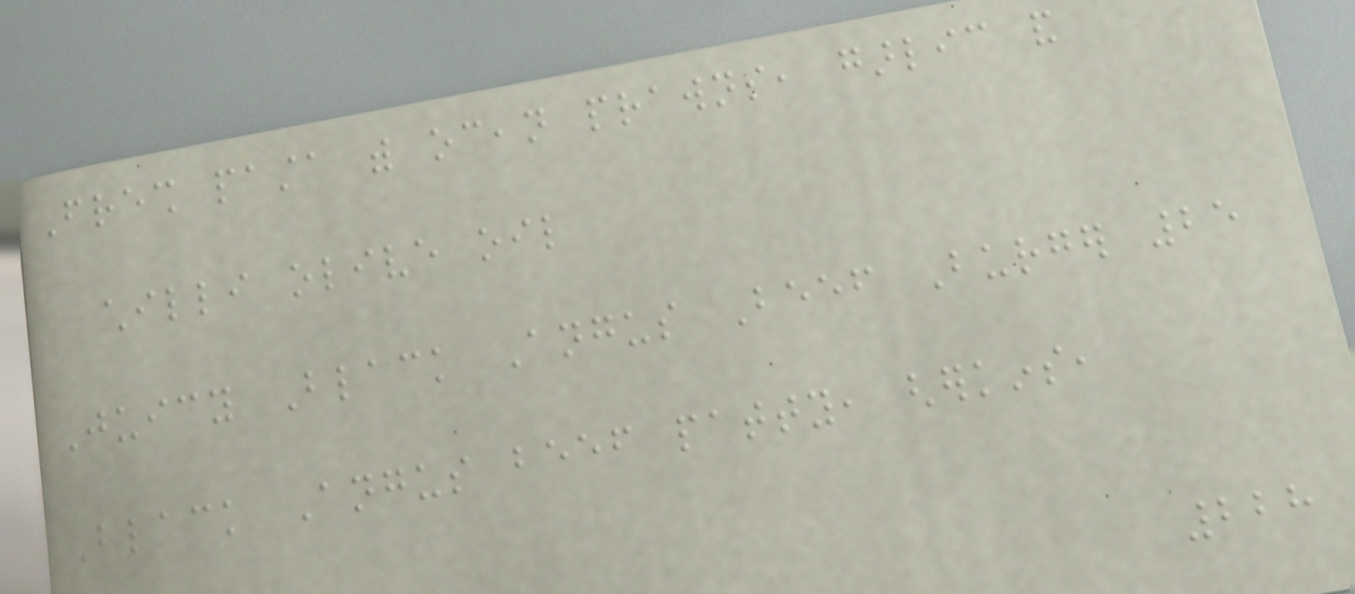Fresh pasta with ocean prawns, garlic and
chilli olive oil
Juicy Black Angus Beef Burger 25
Black Angus beef patty, gherkins,
228
